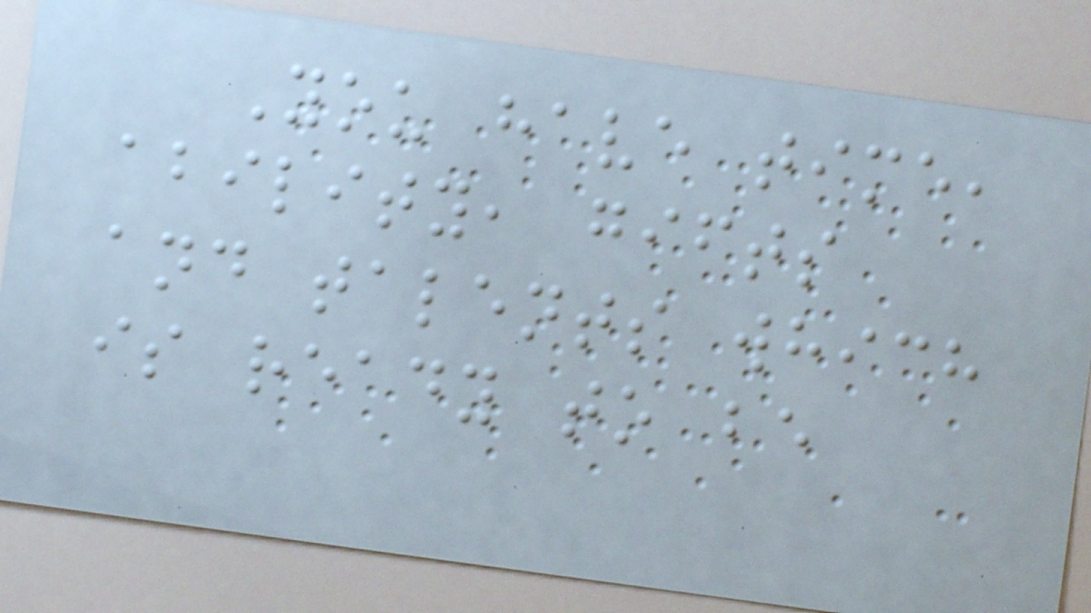You have time,
ability, gifts
and talents which
is ready to be
